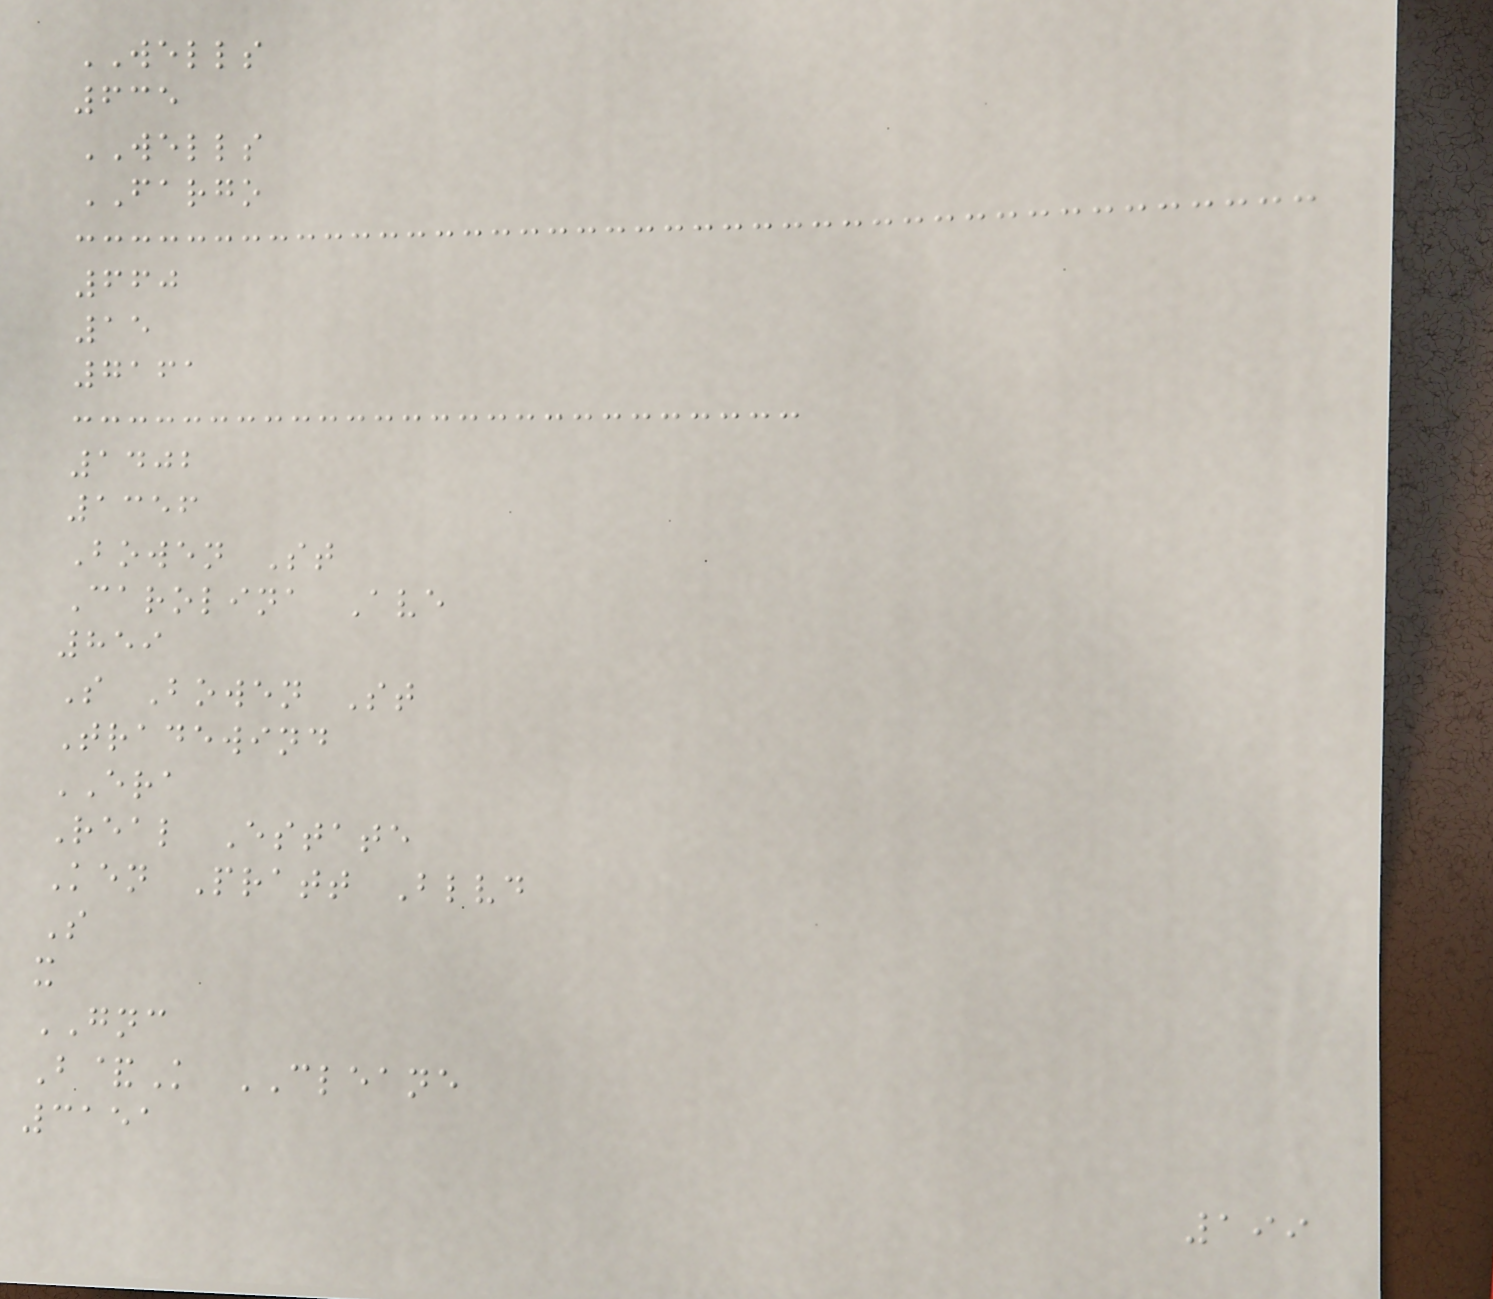WELLS
635
WELLS
FARGO
660
15
7161
1402
1356
Bowen St
Carolina Ave
859
S Bowen St
Tradewind
ERA
Real Estate
Ken Pratt Blvd
S
x
GNC
B&K CLEANE
3151
199
